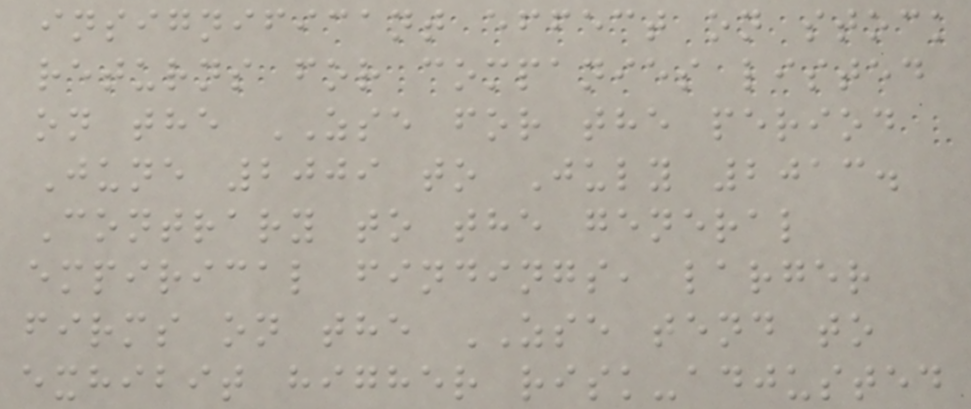insignificant effect on stock
returns for companies listed
on the ZSE for the period
June 2009 to July 2013.
Contrary to the general
empirical findings, larger
firms on the ZSE tend to
exhibit higher risk-adjusted
